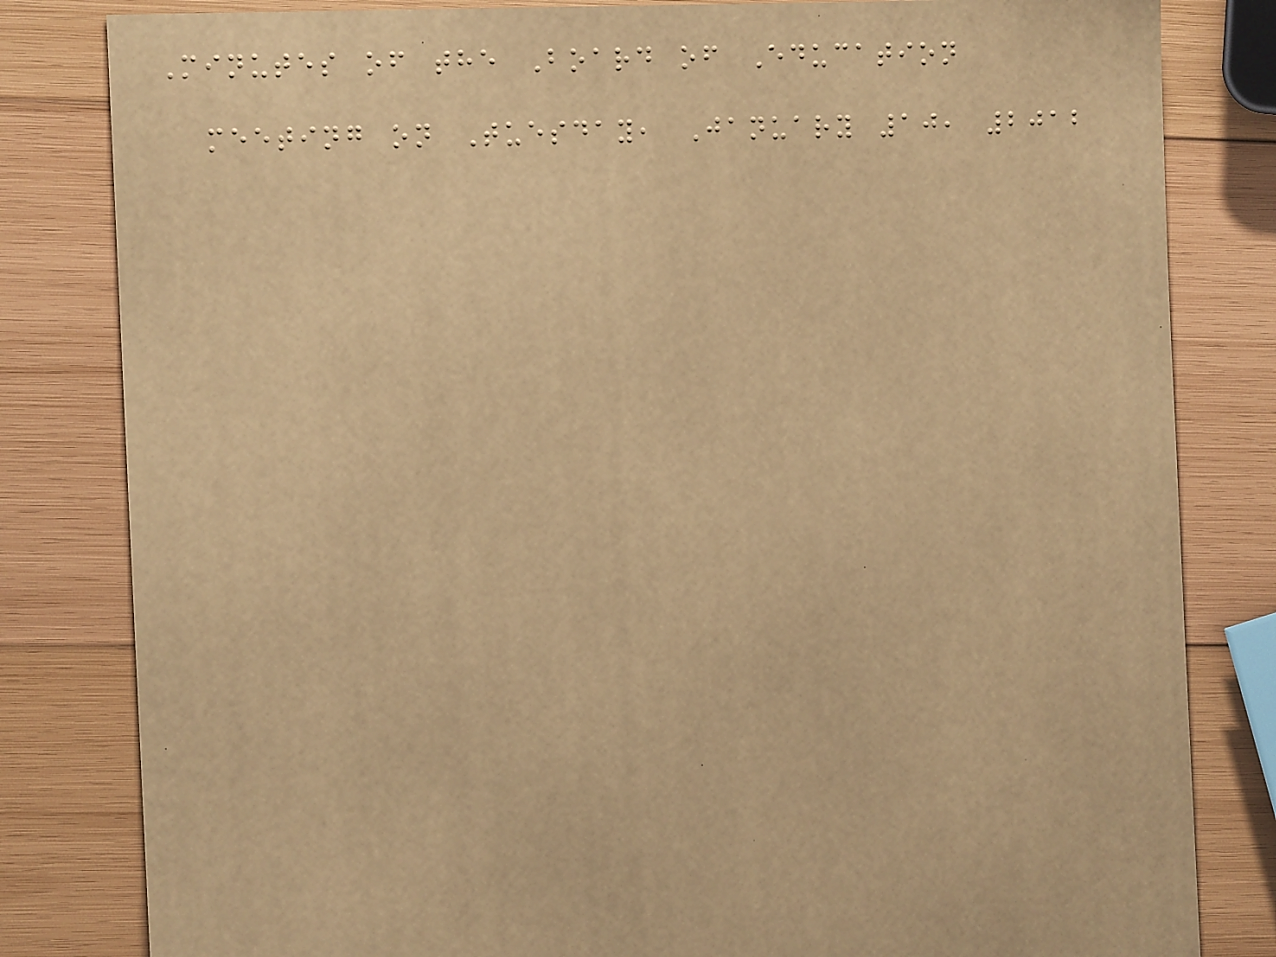Minutes of the Board of Education
meeting on Tuesday, January 10, 2012
